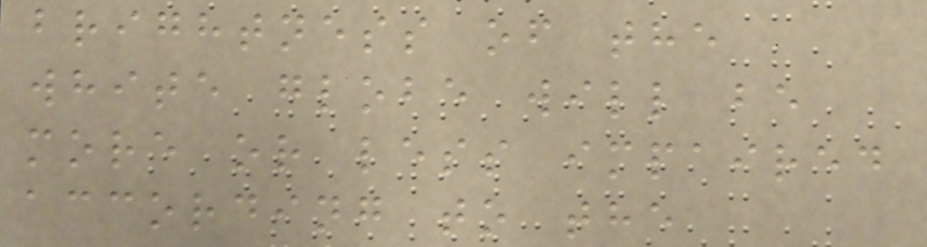brightness of the
white globe will be
more or less impaired
according to the
